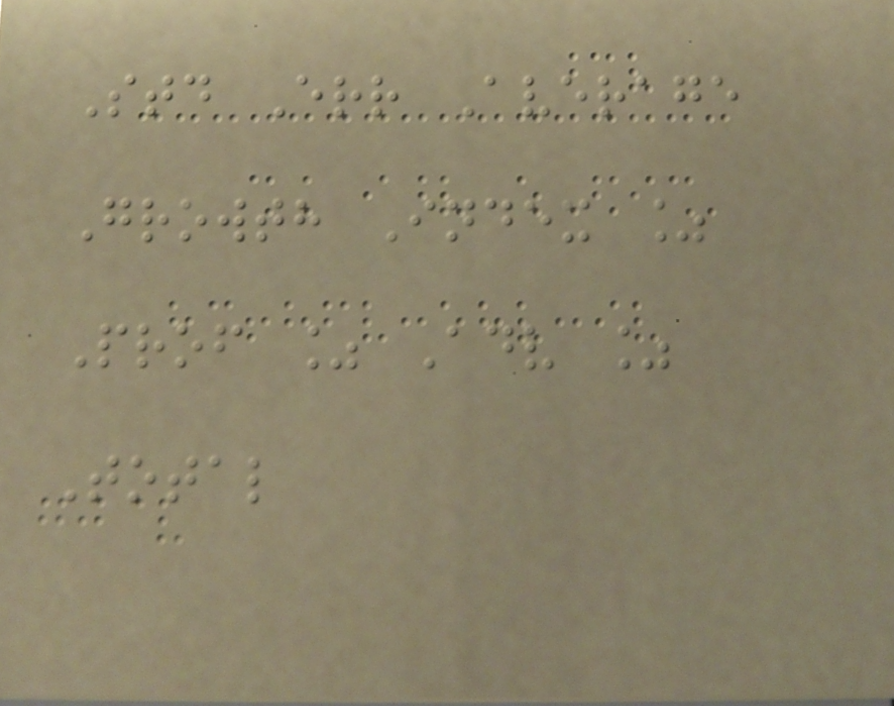Std Err Average
Growth Index %
Prof % Adv %
Total
